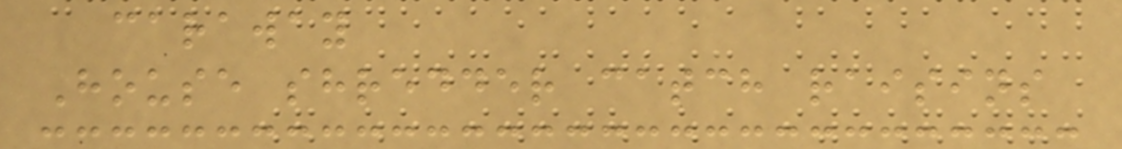caraway
House shredder catch raisins
